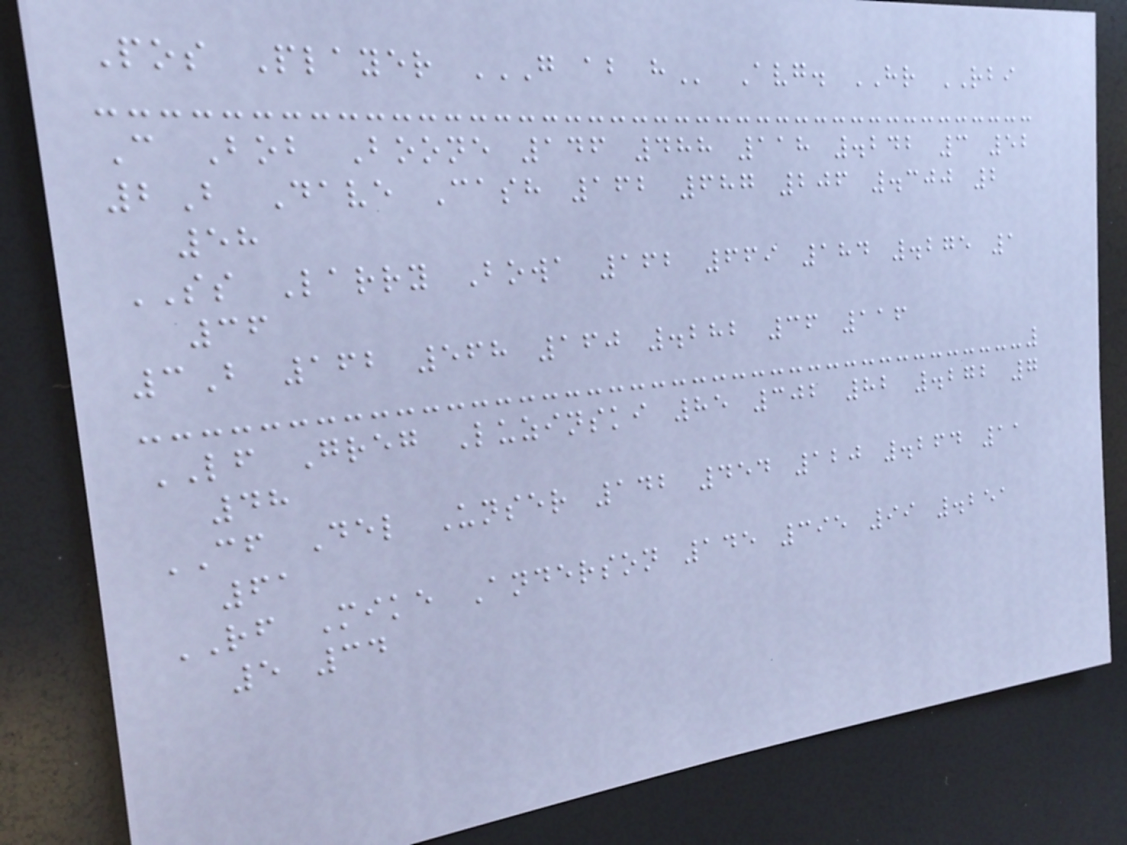Pos Player G AB H Avg. HR RBI
C Bob Boone 146 488 118 .242 3 52
2B Dave Cash 162 687 206 .300 2
58
SS Larry Bowa 162 669 184 .275 1
36
3B 162 568 160 .282 36 116
LF Greg Luzinski 85 302 82 .272 7
48
CF Del Unser 142 454 120 .264 11
61
RF Mike Anderson 145 395 99 .251
5 34
